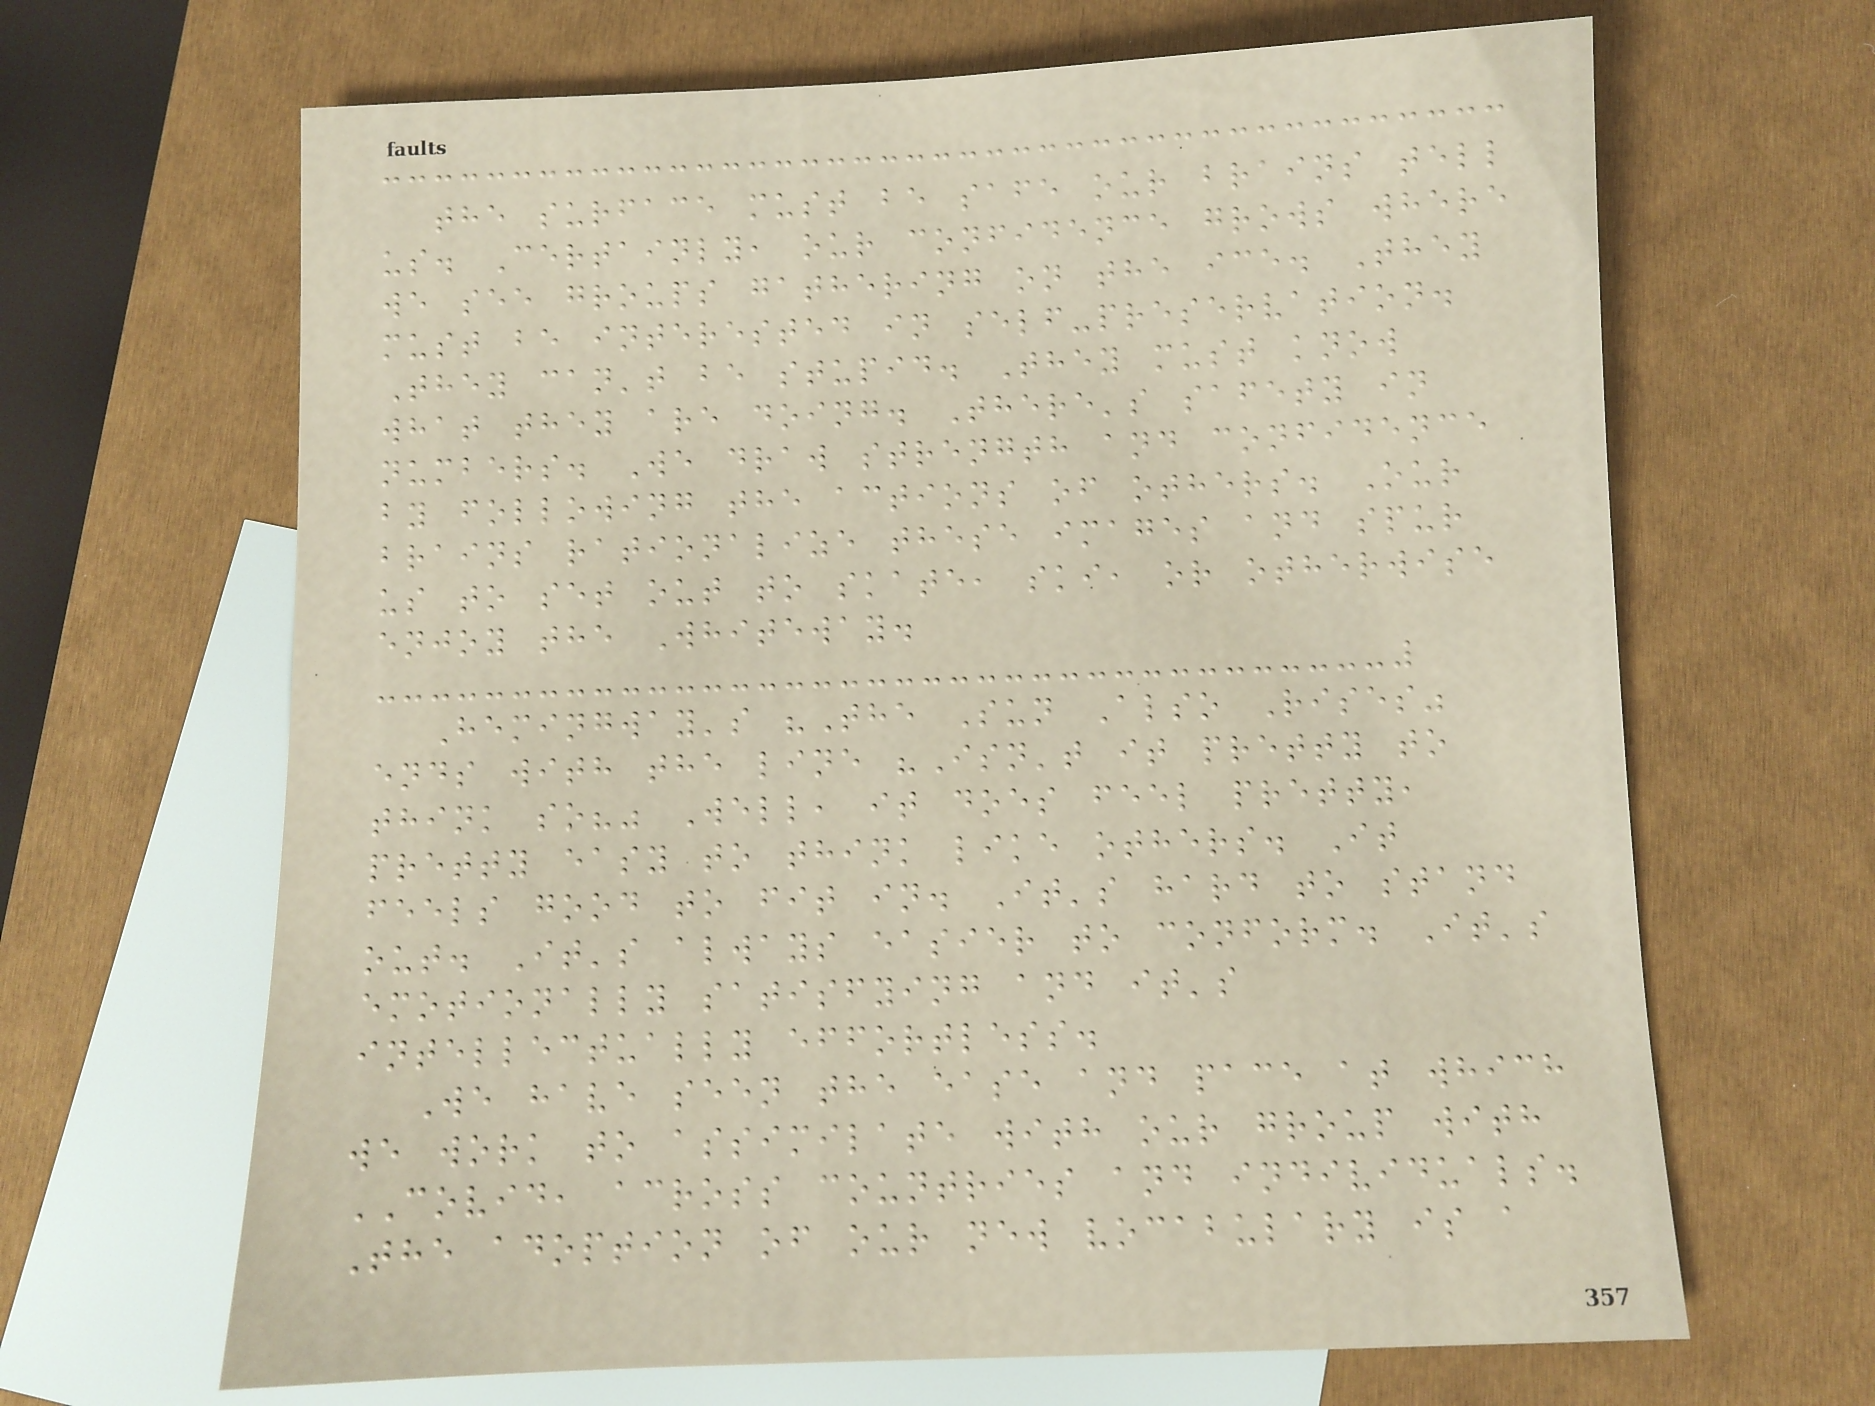the surface must be safe our brains tell
us. Certainly, our confidence grows where
we see groups gathering on the ice. They
must be interested in self-preservation.
They can't be stupid. They must know
what they are doing. There's safety in
numbers. We draw strength and confidence
by following the actions of others. Our
brains rationalize these images and spur
us to set out to skate, ski, or otherwise
enjoy the Whiteway.
Hemingway's "The Sun Also Rises"
ends with the line "Isn't it pretty to
think so?" Well, it does feel pretty,
pretty easy to think like others. It
feels good to fit in. It's hard to stand
out. It's always easier to conform. It's
emotionally satisfying and it's
intellectually effortless.
We have seen the ease and pace at which
we work to assimilate with our group with
COVID, across countries and individuals.
The adoption of our new vocabulary is a
